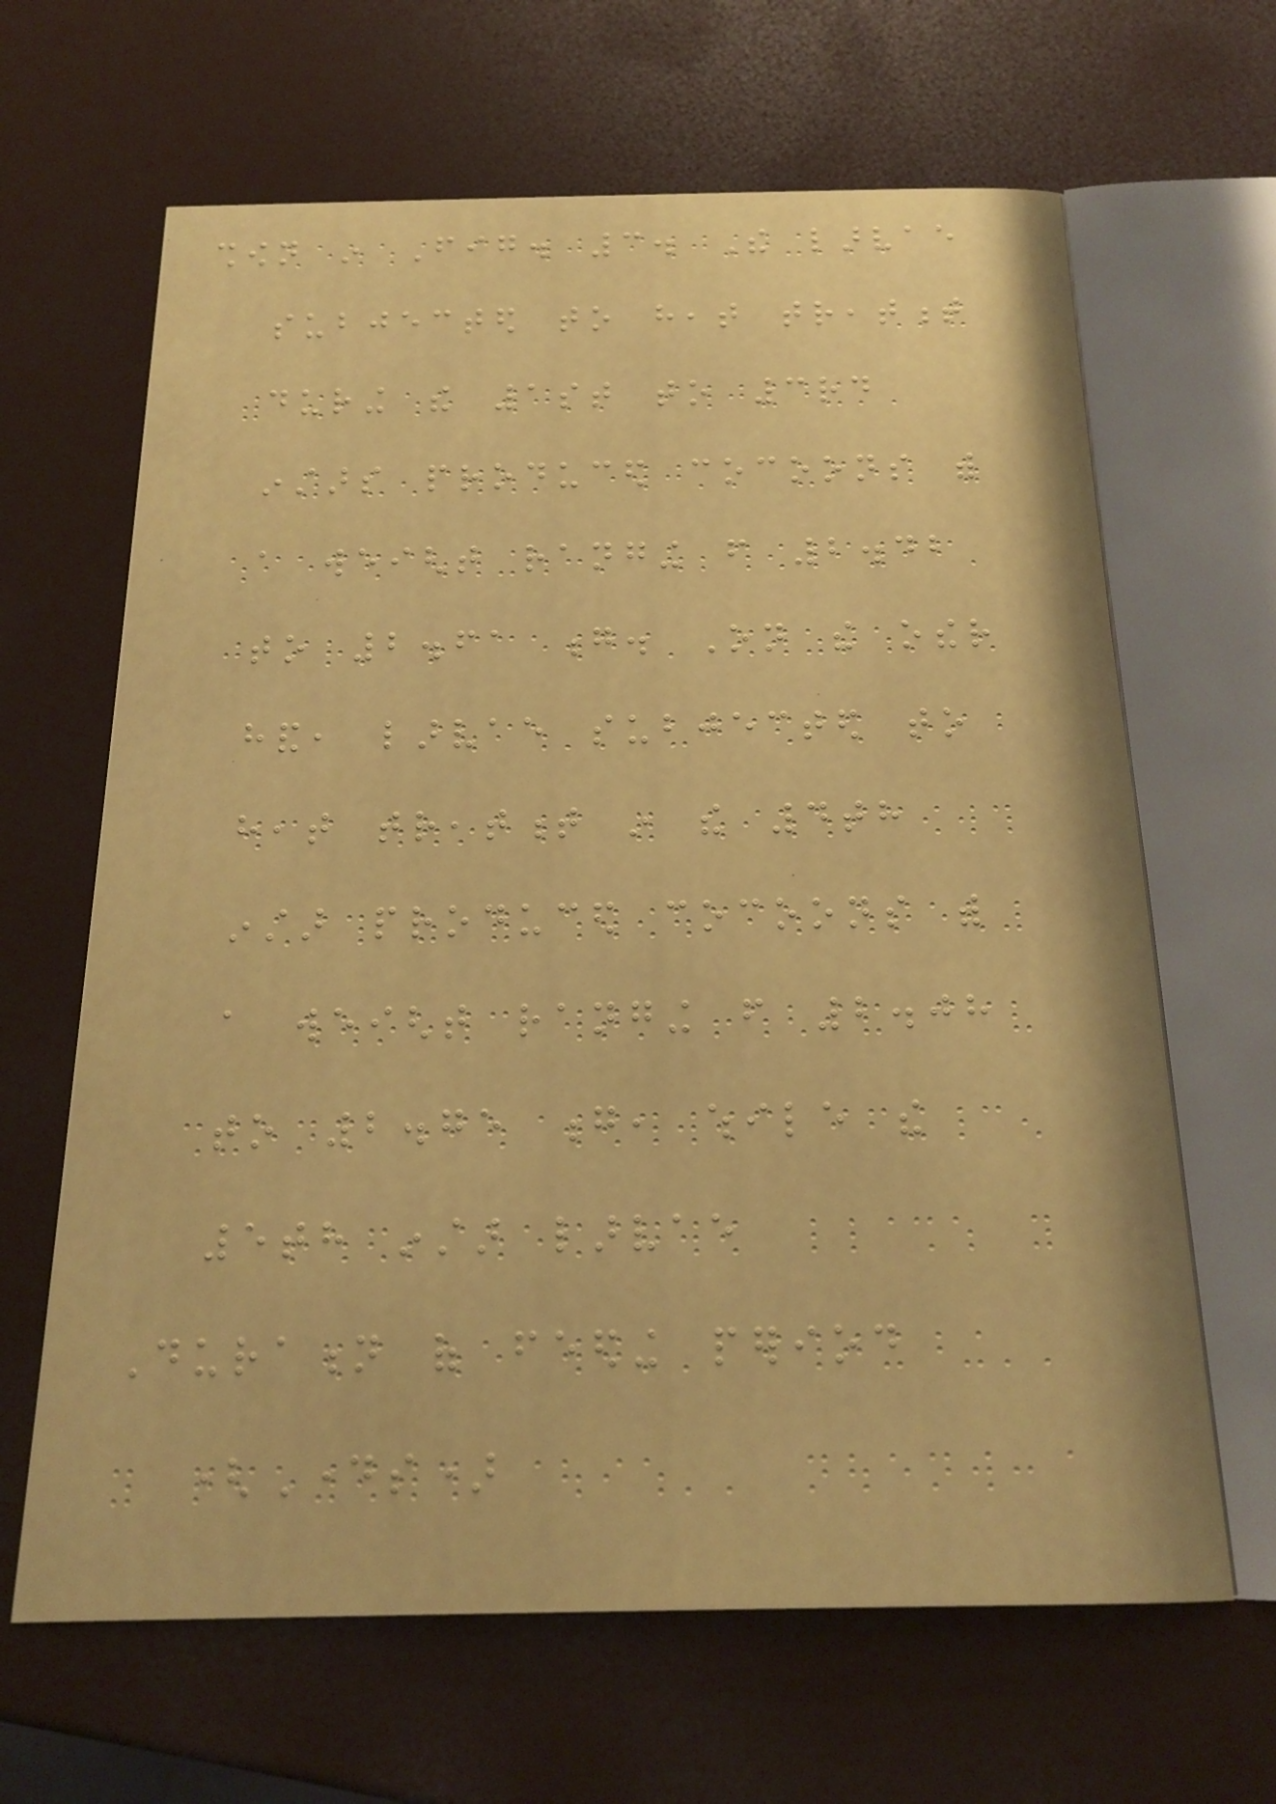shown in Fig. 3. The larvae
subjected to heat treatment
during the 1st to 3rd
instars produced cocoons with
a weight ranging from 2.42
to 2.61 g. On the other
hand, larvae subjected to
heat treatment in the 4th
instar produced cocoons with
a weight ranging from 2.08
to 2.75 g, while the
5th instar larvae
Duration of feeding period
(Days)
